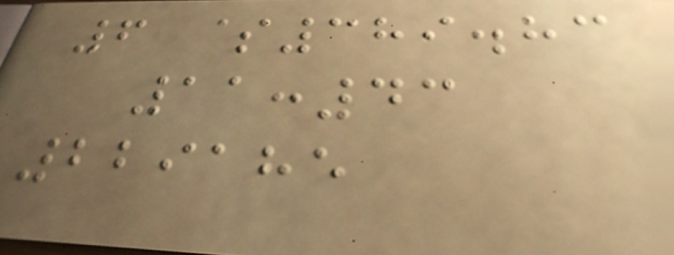6 $389.83
11:43
229185
